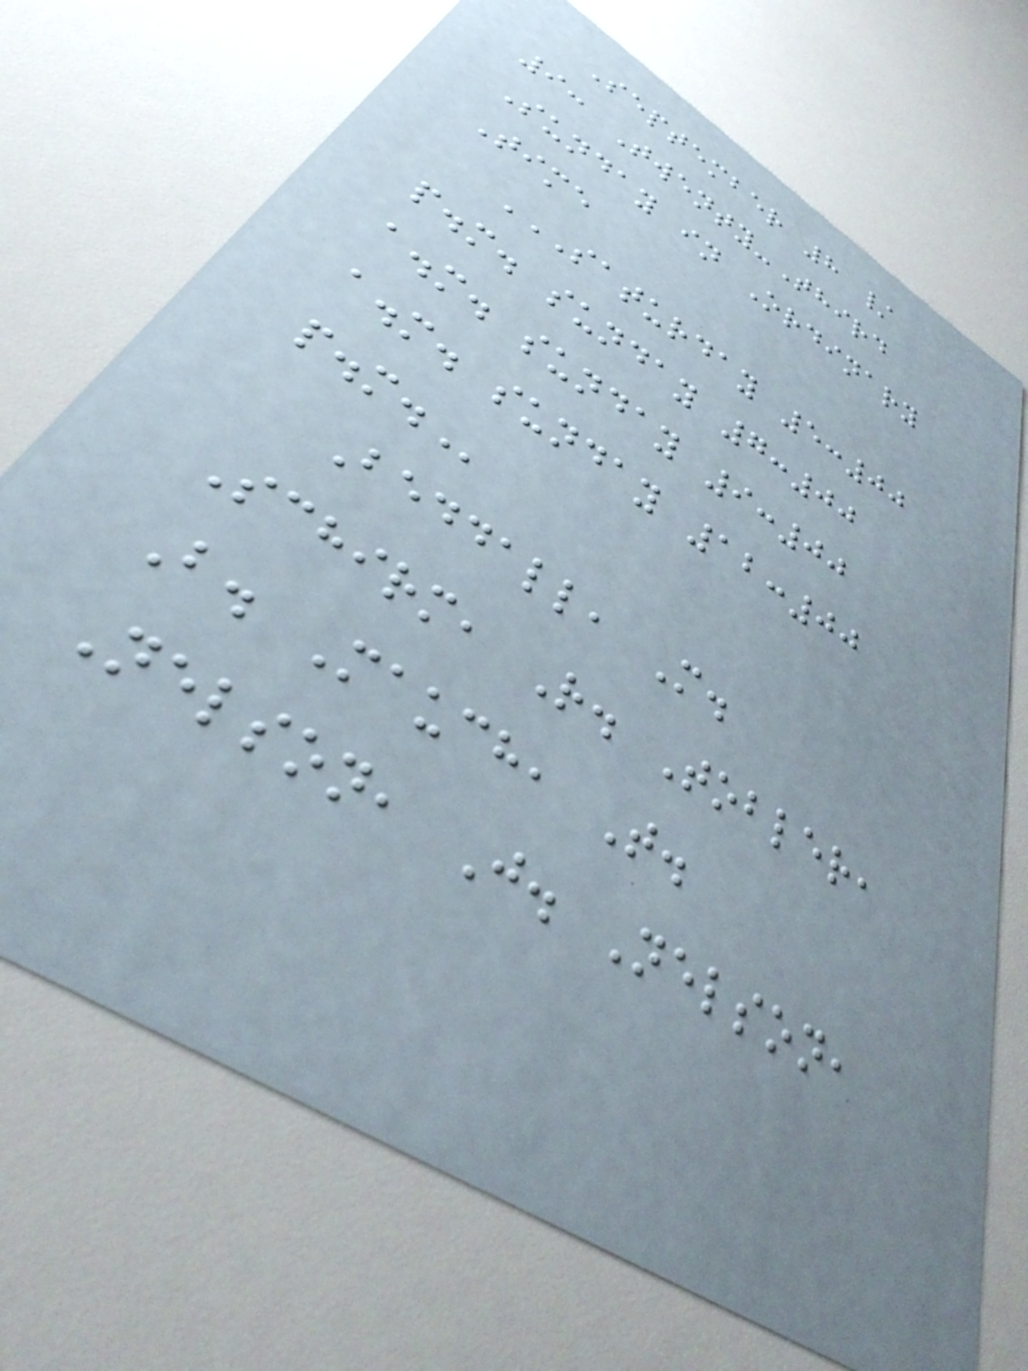September 8 /
9: Twenty-Third
Sunday in Ordinary
Time
SATURDAY 5:00
P.M. SUNDAY 7:00
A.M. SUNDAY 9:00
A.M. SUNDAY 12:00
P.M.
Beddall, M.
Schirm, R. Tobler,
B. Mauch, T.
Nelson, J. Nelson,
